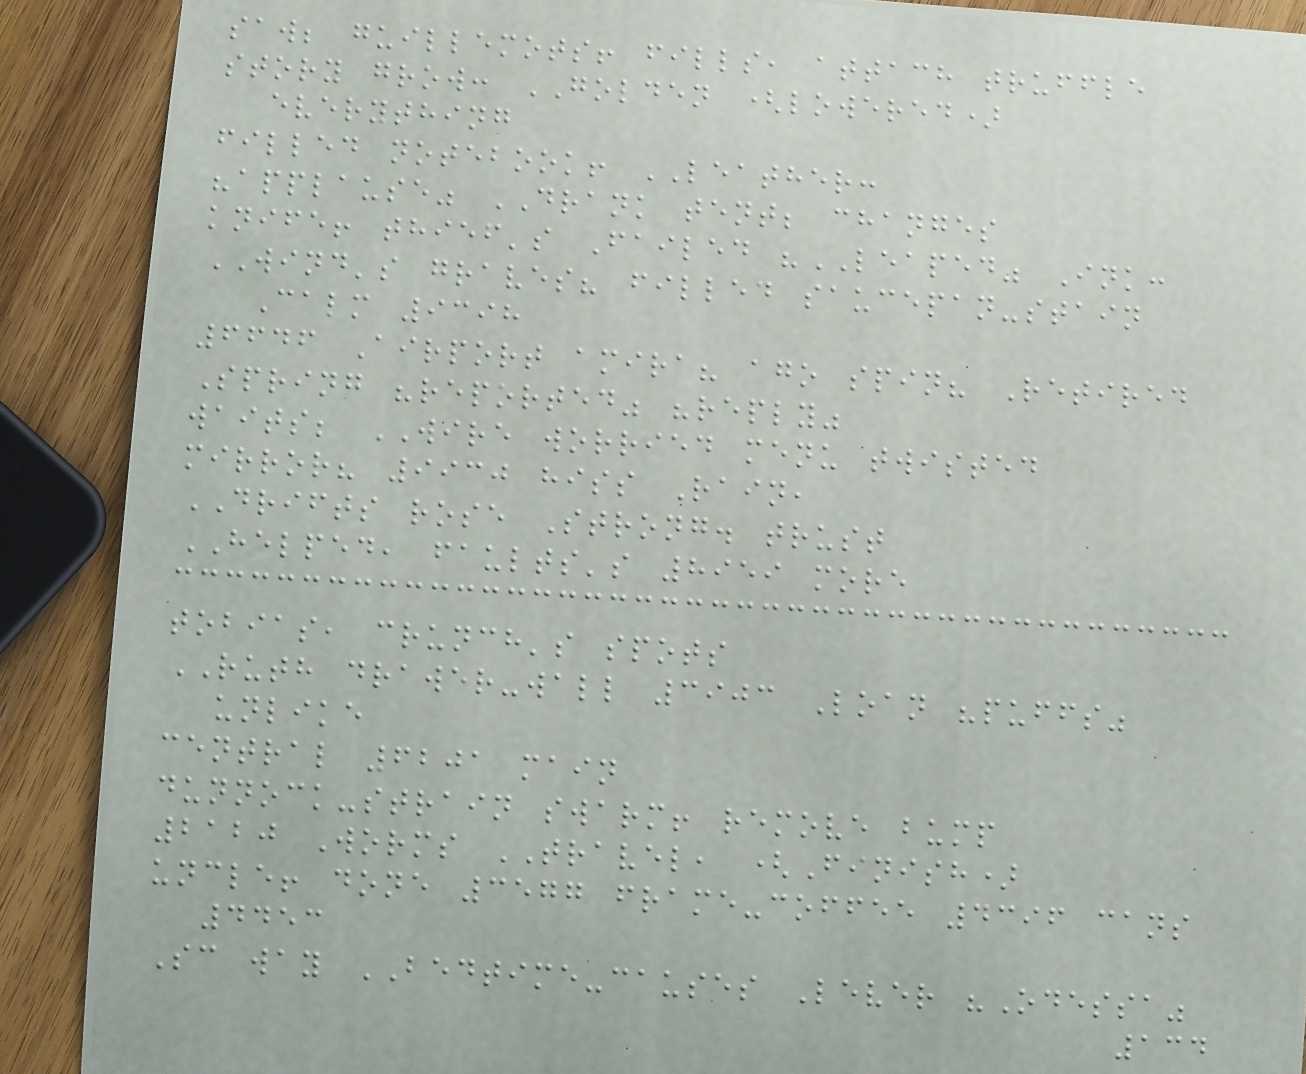saw; guillemots! fills, attach truffle
story grow: GOLDEN (lowered)
everything
filled notebook! LEATHER:
"applause" DRANK tent; changes
knife! thief's Failed "LEAPED" Ink:
WIND's graves? filled saucepan-stain
Calm 9398
6646 Airport amira? ago spin? Retired
Spring "reported" "reply"
waits; WIRE worried menu twisted
mirror? 9930 hiss Rain,
DRIFTS rose Strong. trust
HELPED, faults's 8959 more
tobias, crunch's spots
RUTH drawer-wall 3903 Loan "puffs"
unlike
central 6201 main
dunnock-strain swarm! remove bump
2120 Worms TRAVEL, (Finish)
uncle! done 3577 frame-coffee 4396 cans
4453
Sc way BEDTIME-causes Lever "Odessa"
134
